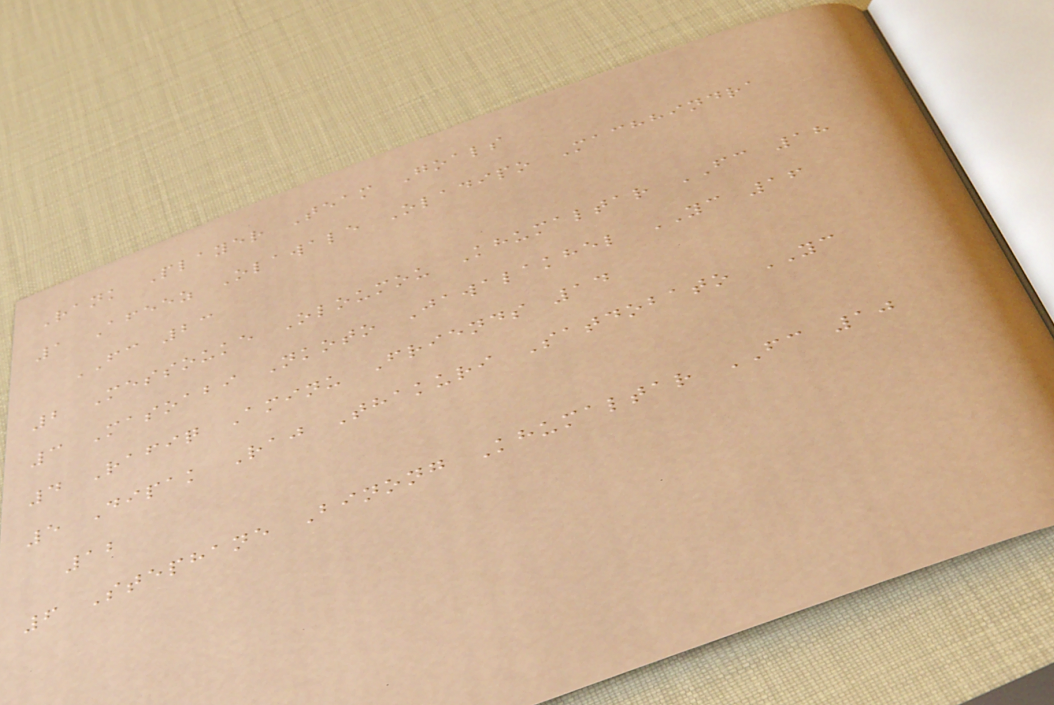Rank Player Team Goals
1 Afeez Olawale Oladipo Machhindra
FC 23
2 Messouke Oloumou Khumaltar FC 18
3 Masoabi Nkoto Jawalakhel YC 16
4 Rafiq Aminu Friends 14
5 Dipak Raj Thakuri Satdobato YC
12
6 Stephane Binong Khumaltar FC 10
